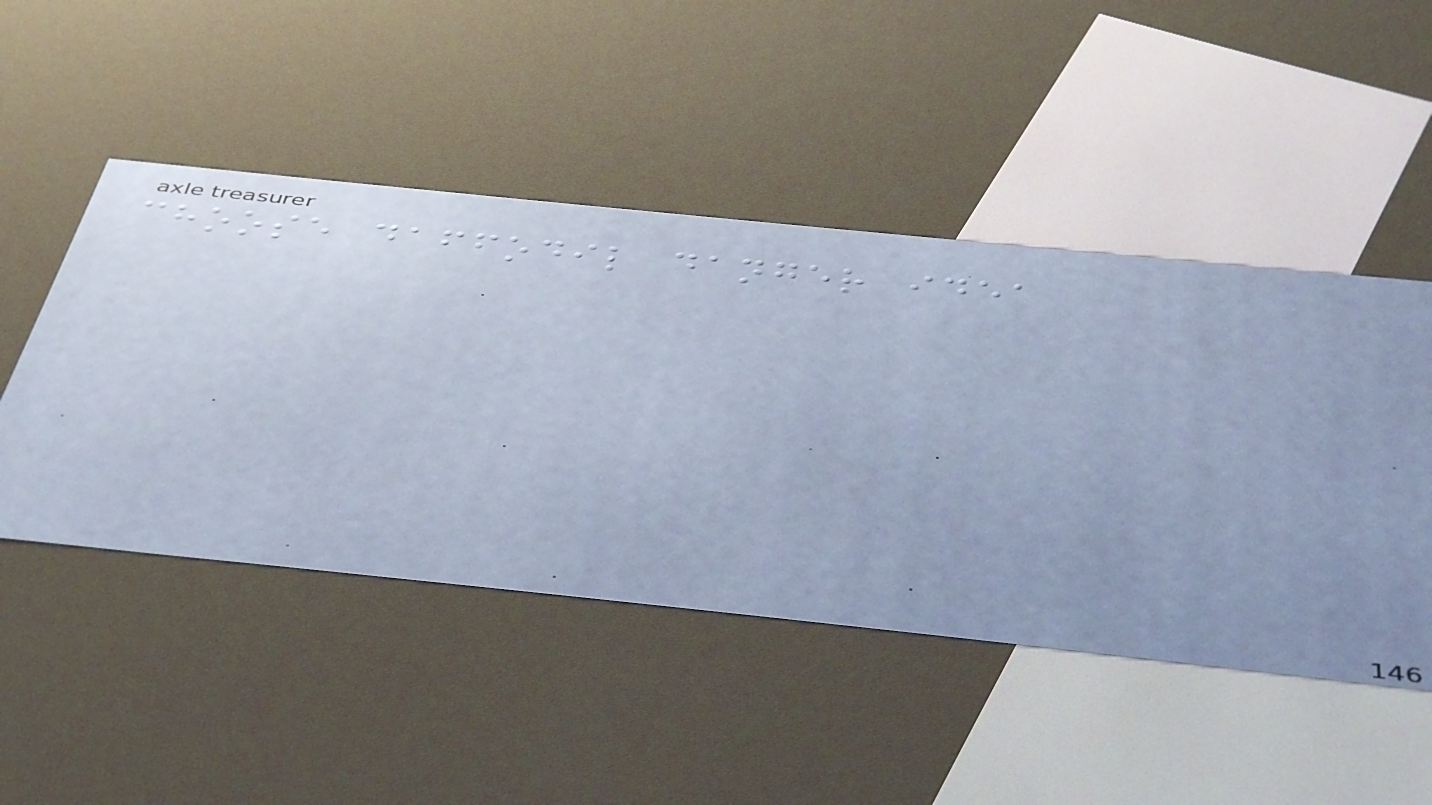choose daffodil danger idea
